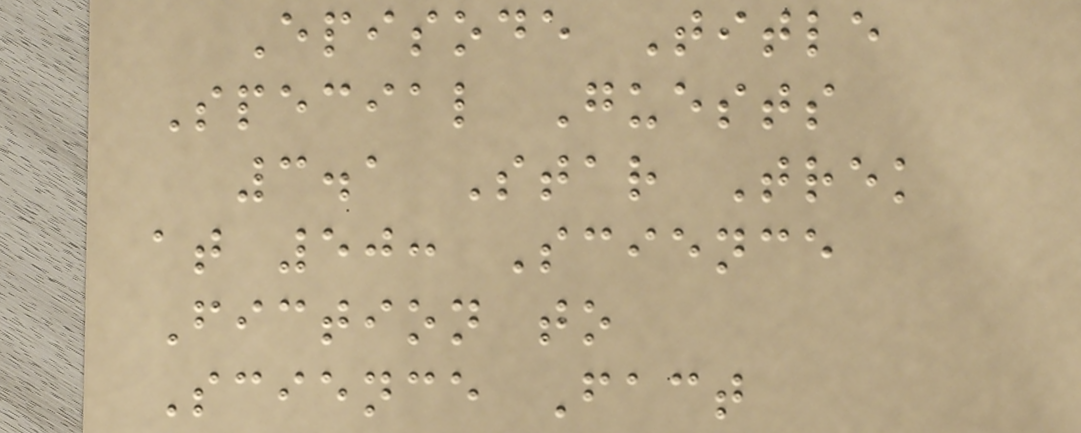Episode Title
Special Guests
3.1 Star Trek
at 50: Science
Fiction to
Science Fact
